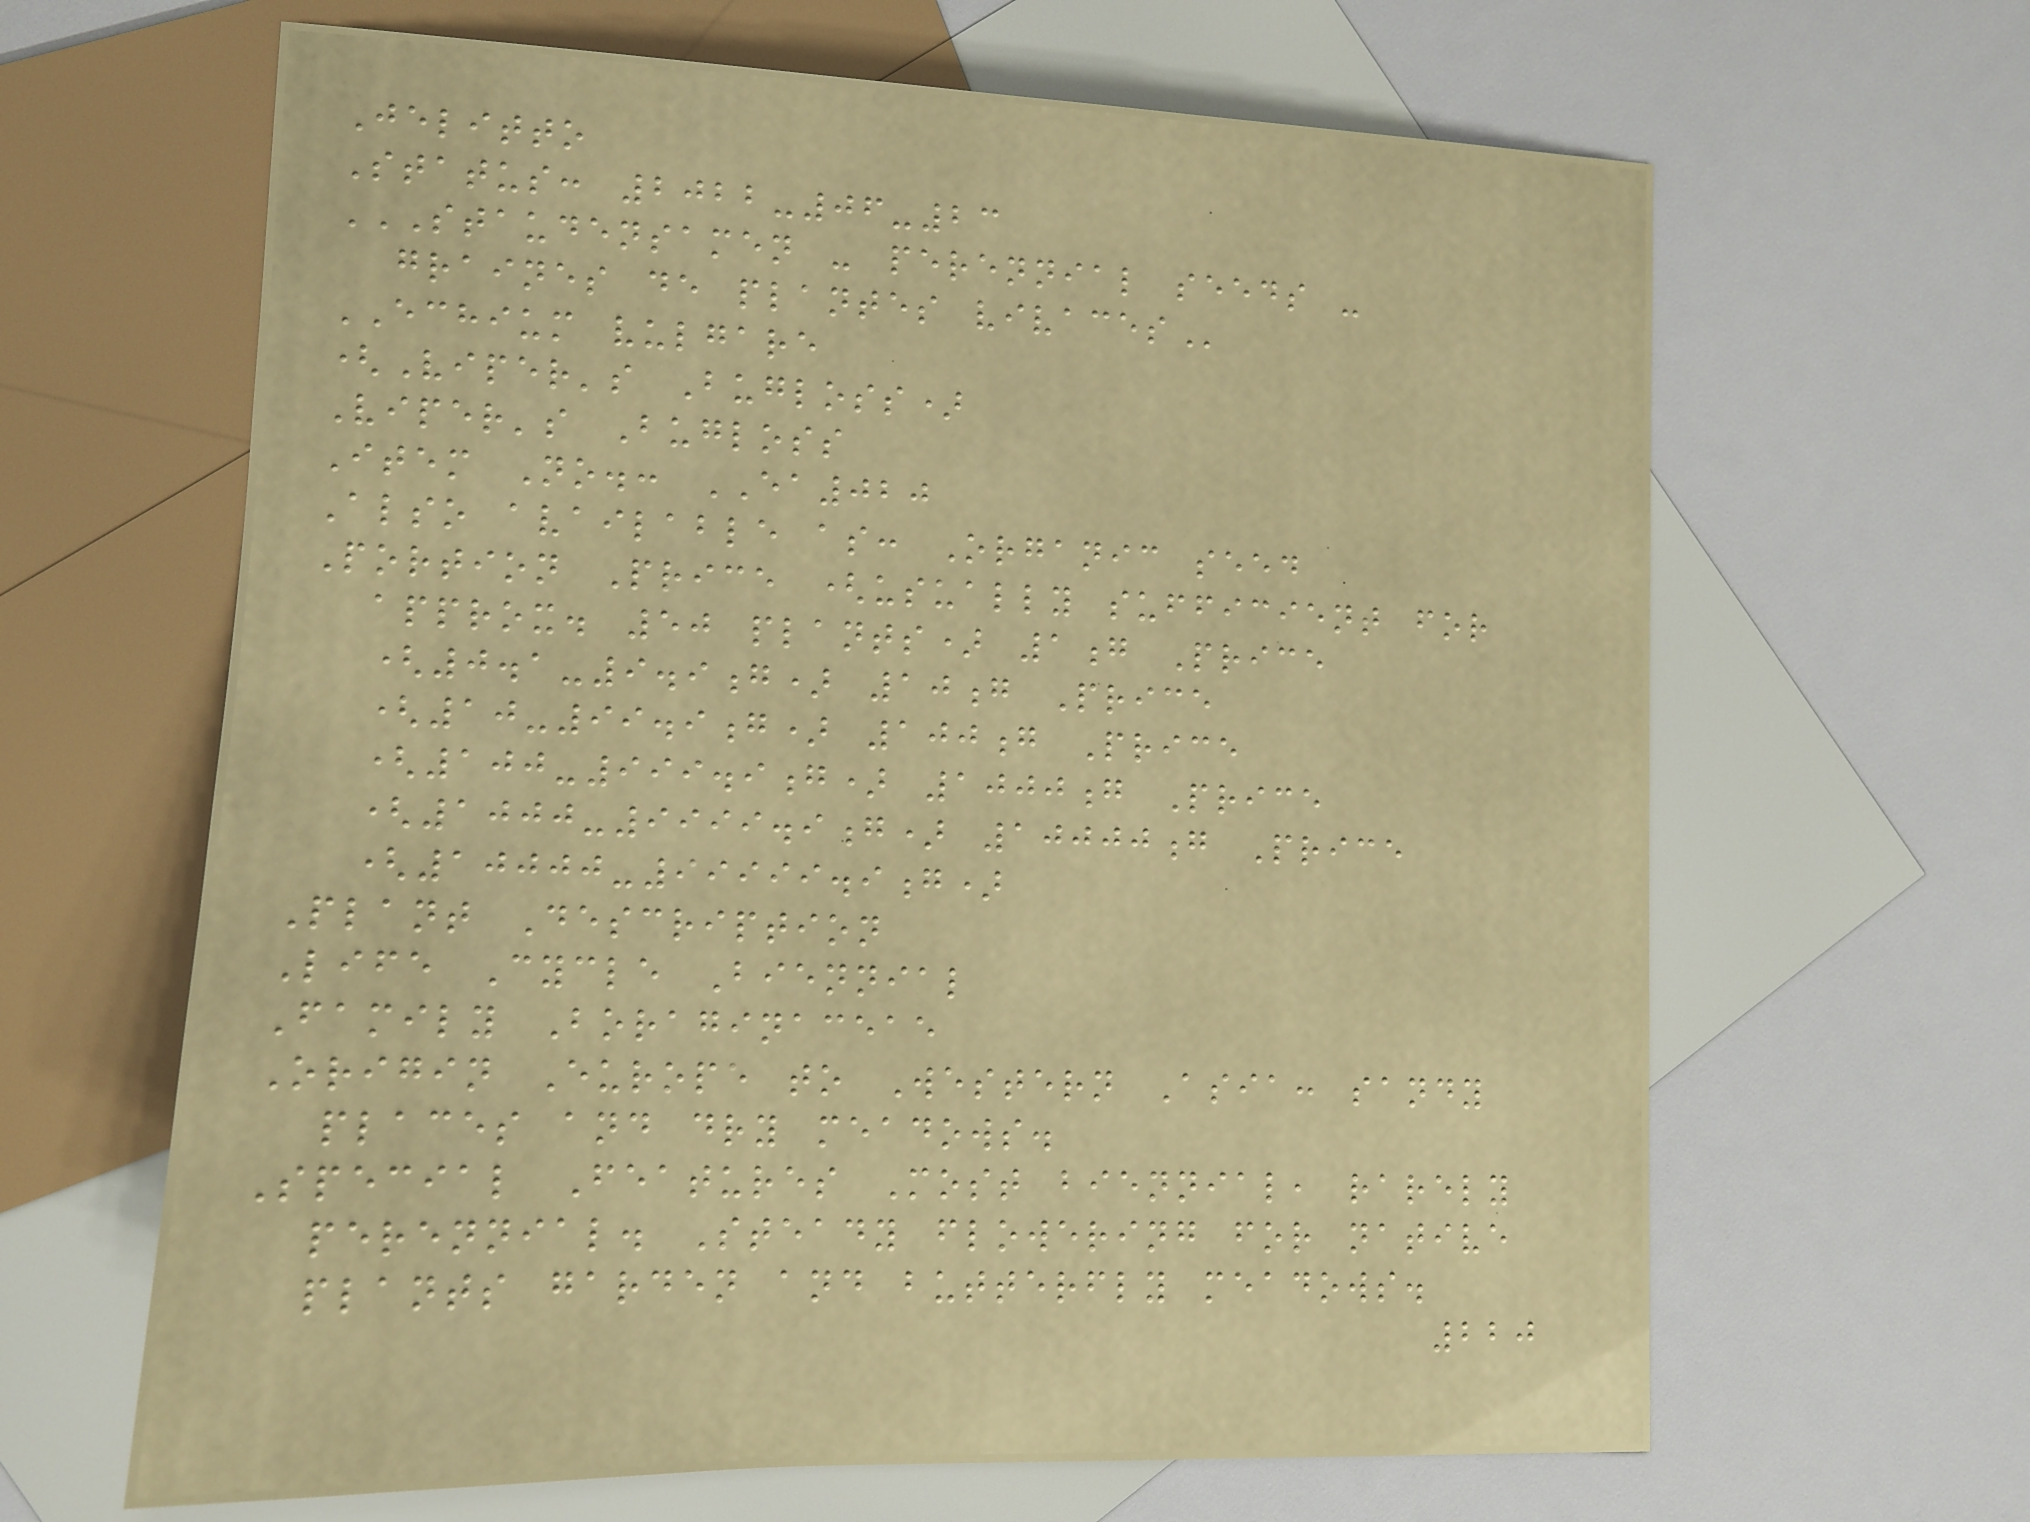Jelitto
Status: 2022-06-23
STAUDENSAMEN - PERENNIAL SEEDS -
GRAINES DE PLANTES VIVACES
ECHIUM vulgare
(Viper's Bugloss)
Viper's Bugloss
Item No.: EA020
Also available as: Organic seed
Portion Price (usually sufficient for
approx. 50 plants) 1g Price
(0.1-9.9g) 10g Price
(10-99.9g) 100g Price
(100-999.9g) 1000g Price
(1000-9999.9g) 10000g Price
(10000-99999.9g)
Plant Description
Life Cycle Biennial
Family Boraginaceae
Origin Europe to Western Asia: sandy
places and dry meadows.
Special Features Most biennial, rarely
perennial. Steady flowering for native
plants garden and butterfly meadows.
220
